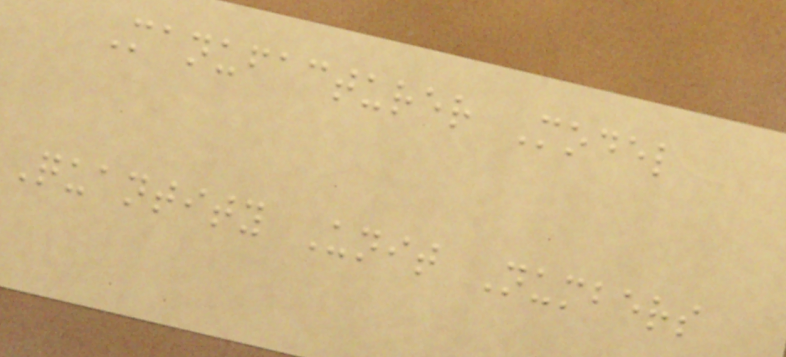Manufacturer Model
Quantity Unit Numbers
